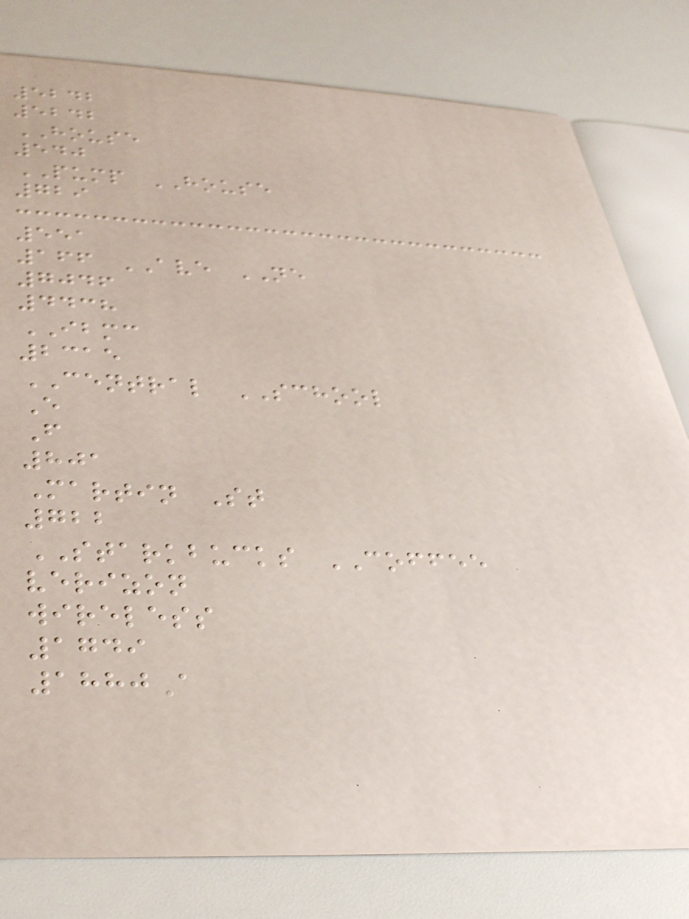5242
5242
HOUSE
540
PUMP HOUSE
729
551
166 AVE NE
7046
4438
IBMC
2315
CENTRAL SCHOOL
E
F
801
Martin St
722
STARKBUCKS COFFEE
verizon
wireless
1749
1880A
